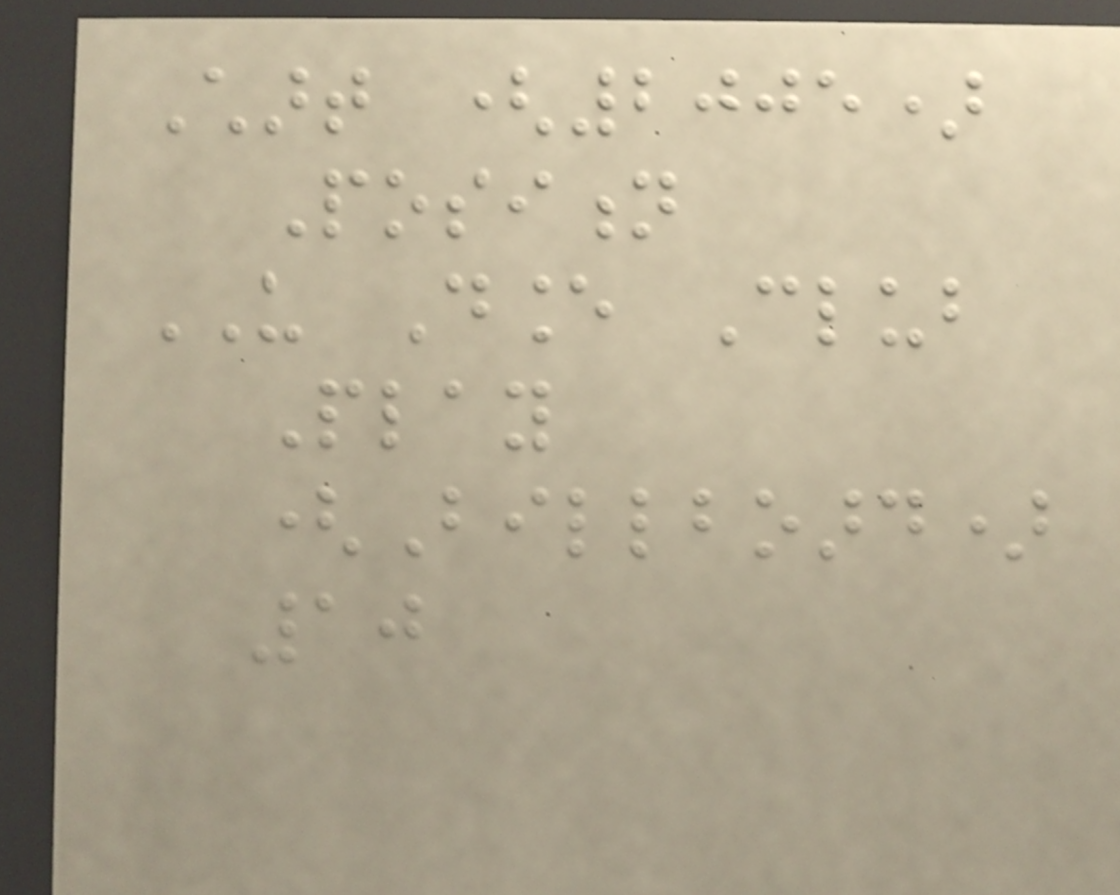Chart (2005)
Position
US Dance Club
Play
(Billboard)
10
